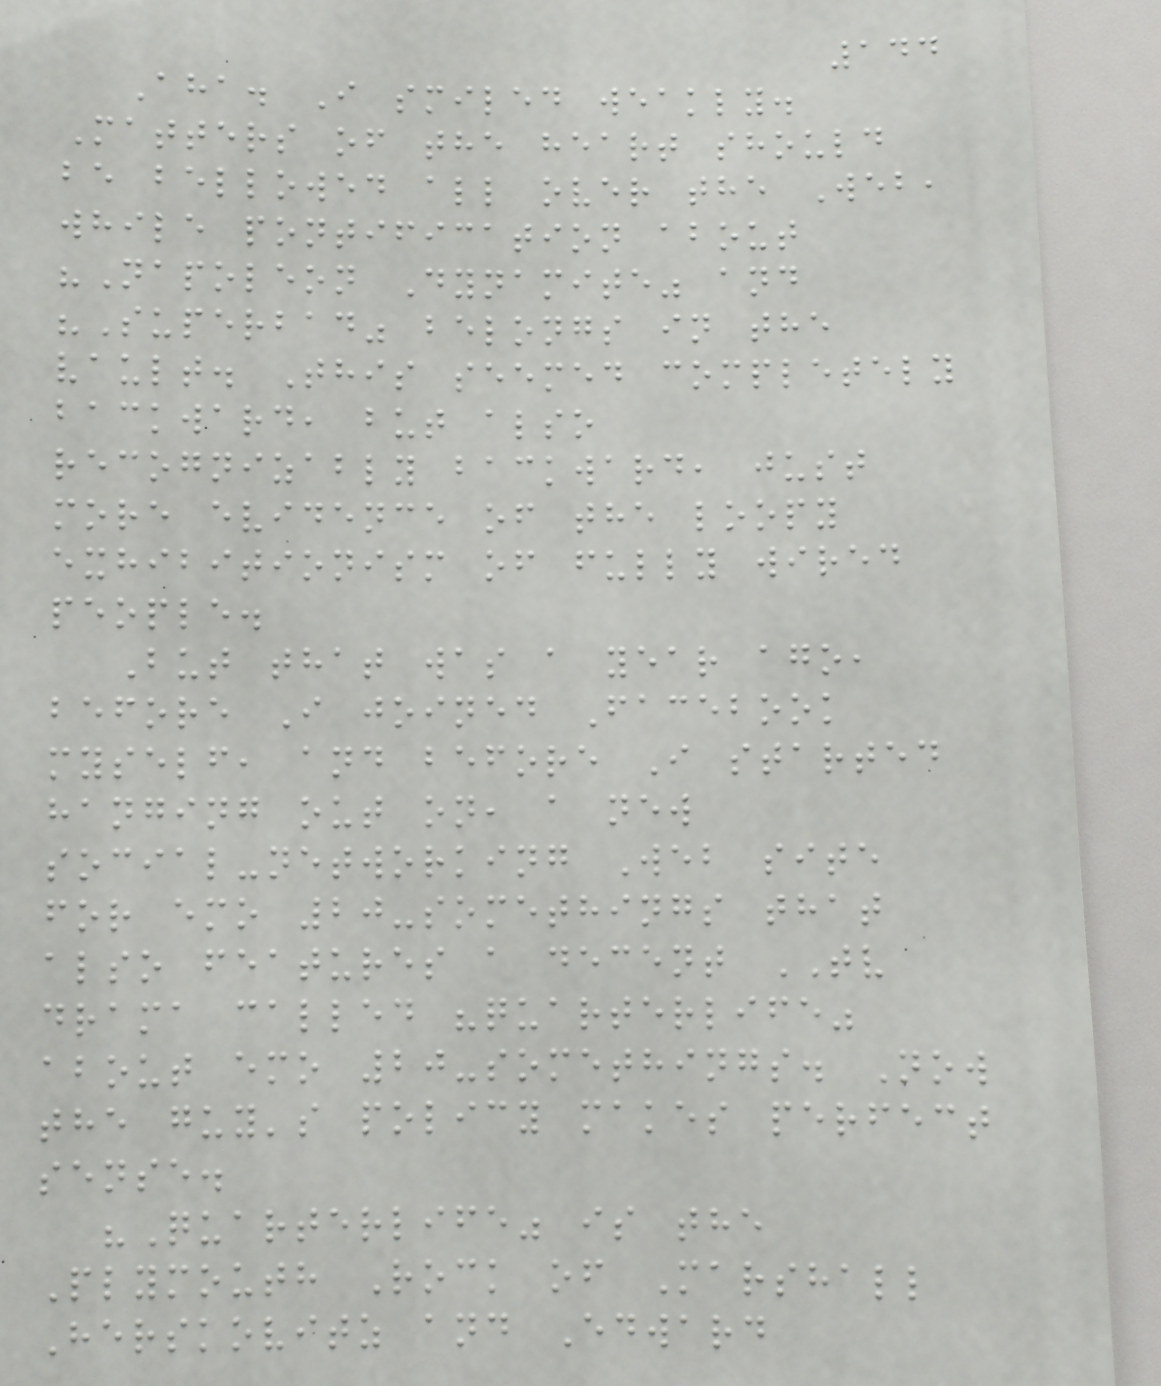144
Aha. I smiled weakly.
Matters of the heart should
be bellowed all over the Web,
while pontification about
"Napoleon Dynamite" and
"Superbad" belongs in the
vault. This seemed completely
backward, but also
recognizably backward, just
more evidence of the loopy
exhibitionism of fully wired
people.
But that was a year ago,
before I joined Facebook
myself, and before I started
hanging out on, a new
social-networking Web site
for emo 20-somethings that
also features a decent TV
drama called "quarterlife"
about emo 20-somethings. Now
the guy's policy makes perfect
sense.
"Quarterlife" is the
Plymouth Rock of Marshall
Herskovitz and Edward
